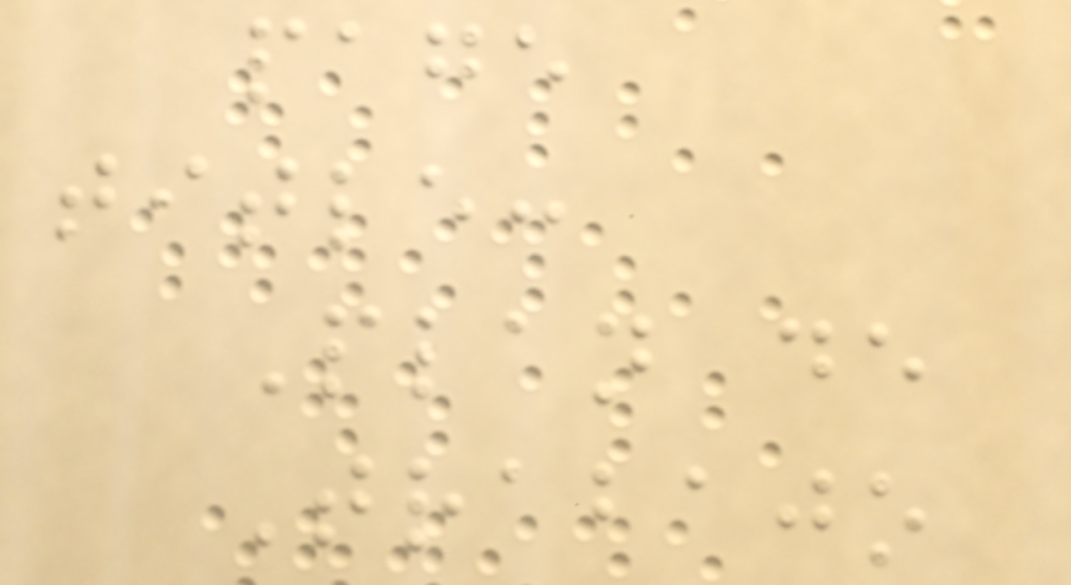page
title:
Plan de
Trabajo
